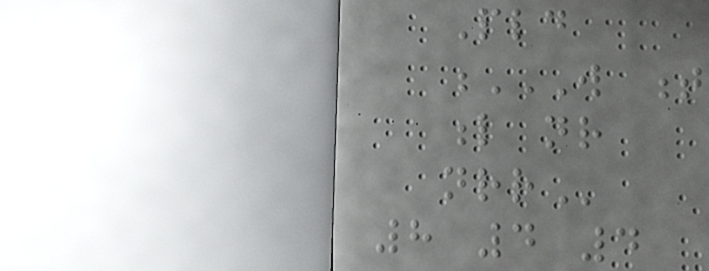Pld
W T
L NR
NRR
8 4 4
